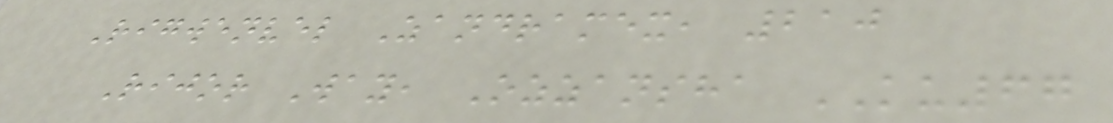Rigwenvel Zandramex, 210
Rijor Way, Ozzansha KU67
